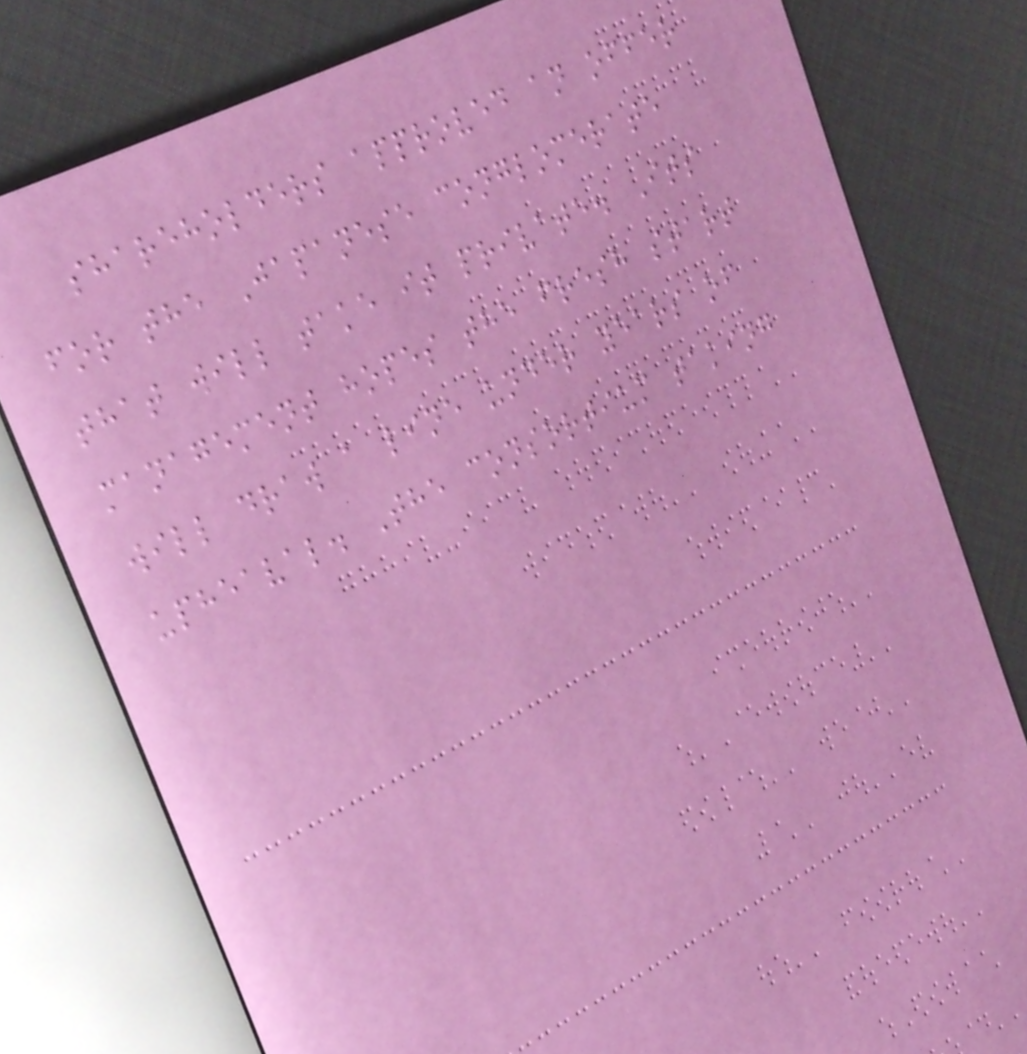shareholders approved an offer
for the Japanese conglomerate
that will take it private. Its
management hopes the fresh start
will draw a line under years of
upheaval. The consortium taking
